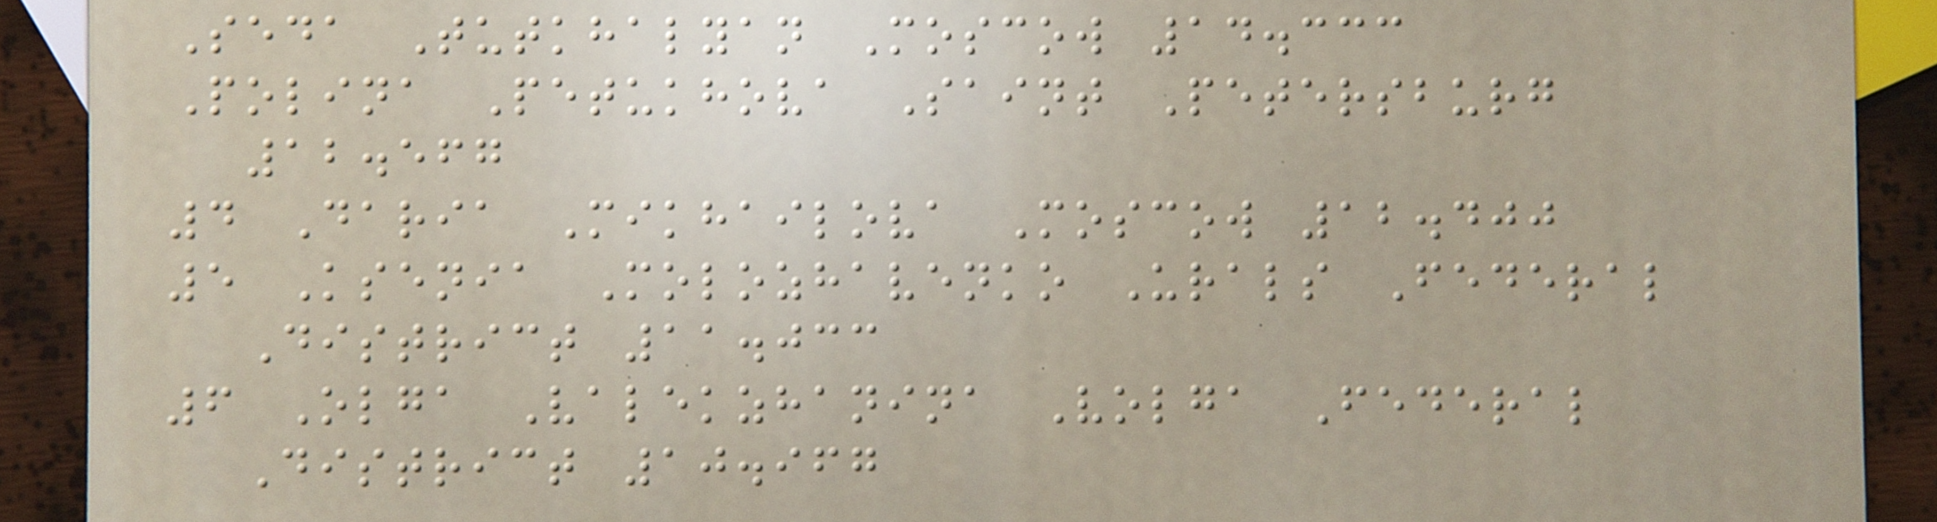Seda Tutkhalyan Moscow 14.333
Polina Petukhova Saint Petersburg
12.567
4 Daria Mikhailova Moscow 12.400
5 Ksenia Molozhavenko Urals Federal
District 11.033
6 Olga Valekzhanina Volga Federal
District 10.967
